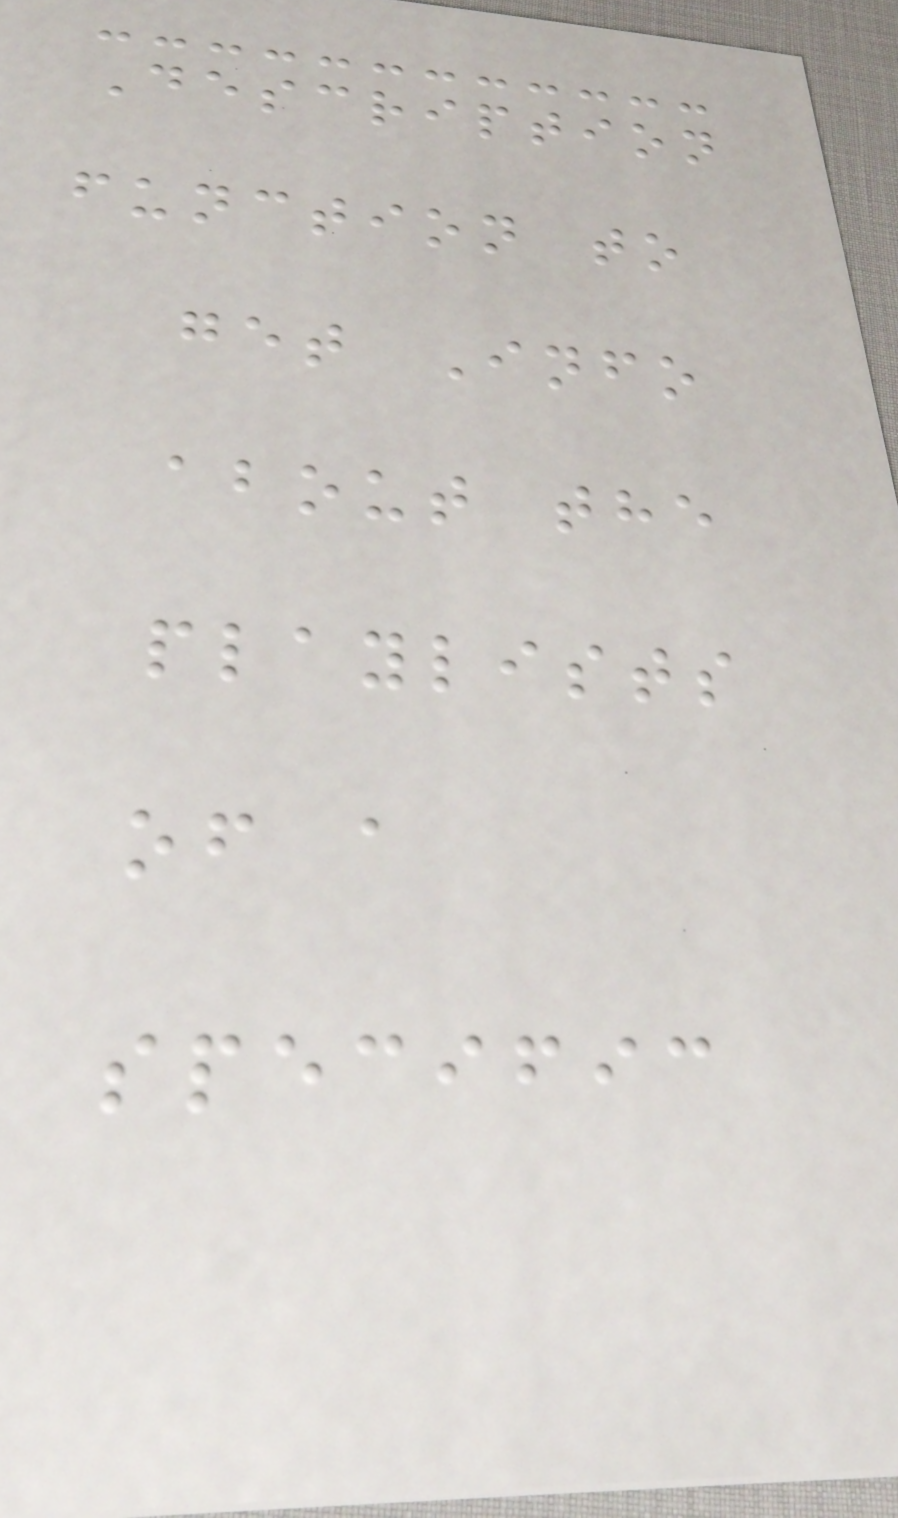Description
function to
get Info
about the
playlists
of a
specific
